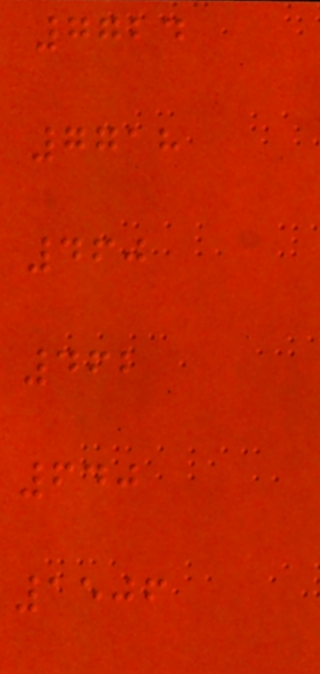7724
7718
460
462
640
1506
